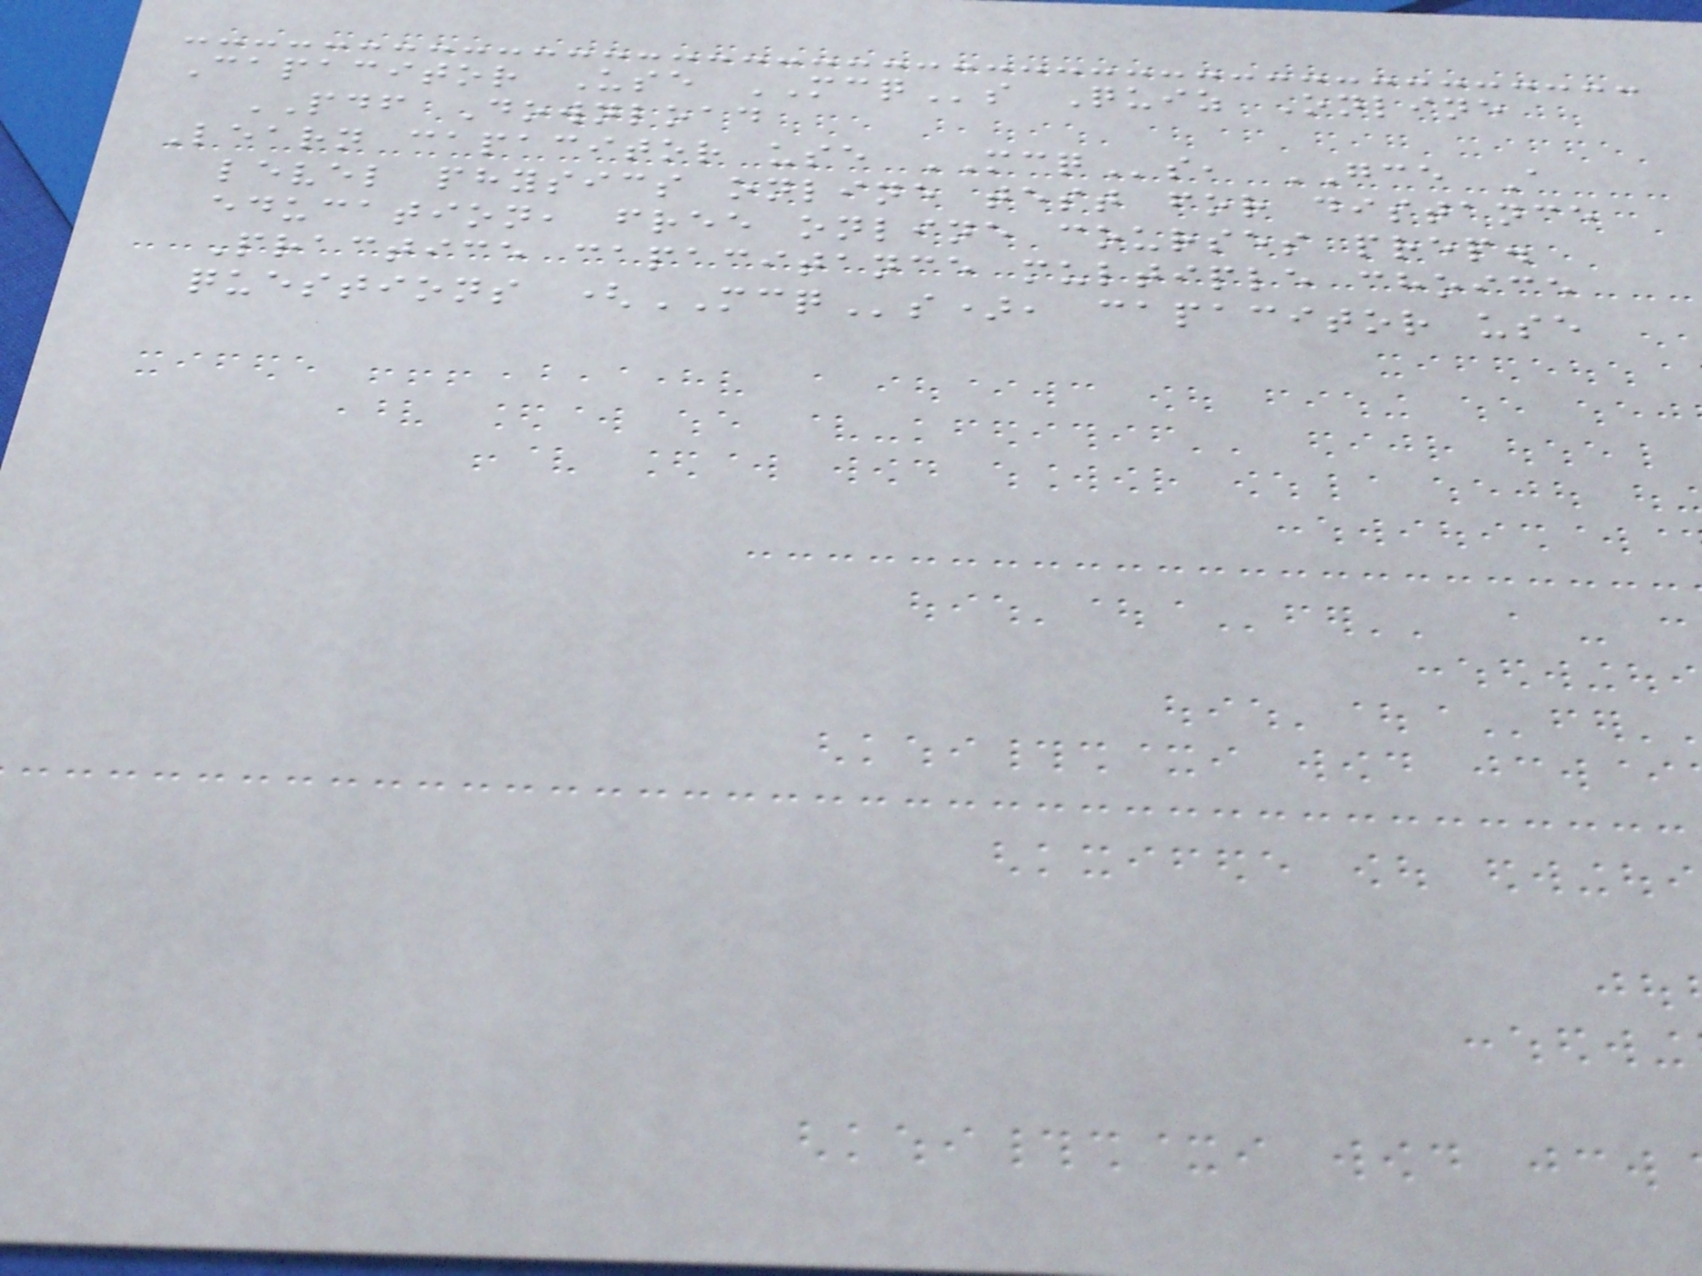Capacitor Use MCQs Quiz Online
PDF Download
Learn capacitor use MCQs, GCE A
level physics online test for distance
education, free online courses prep.
Practice capacitance multiple choice
questions (MCQs), capacitor use
